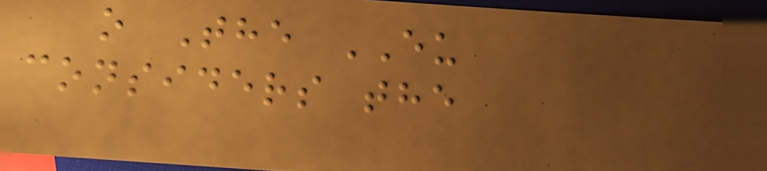o The EU
considers the
